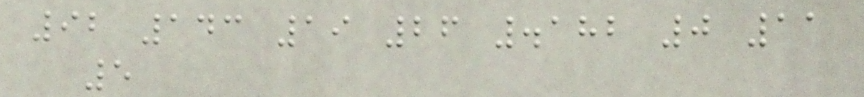92 143 19 26 .182 0 11
5
